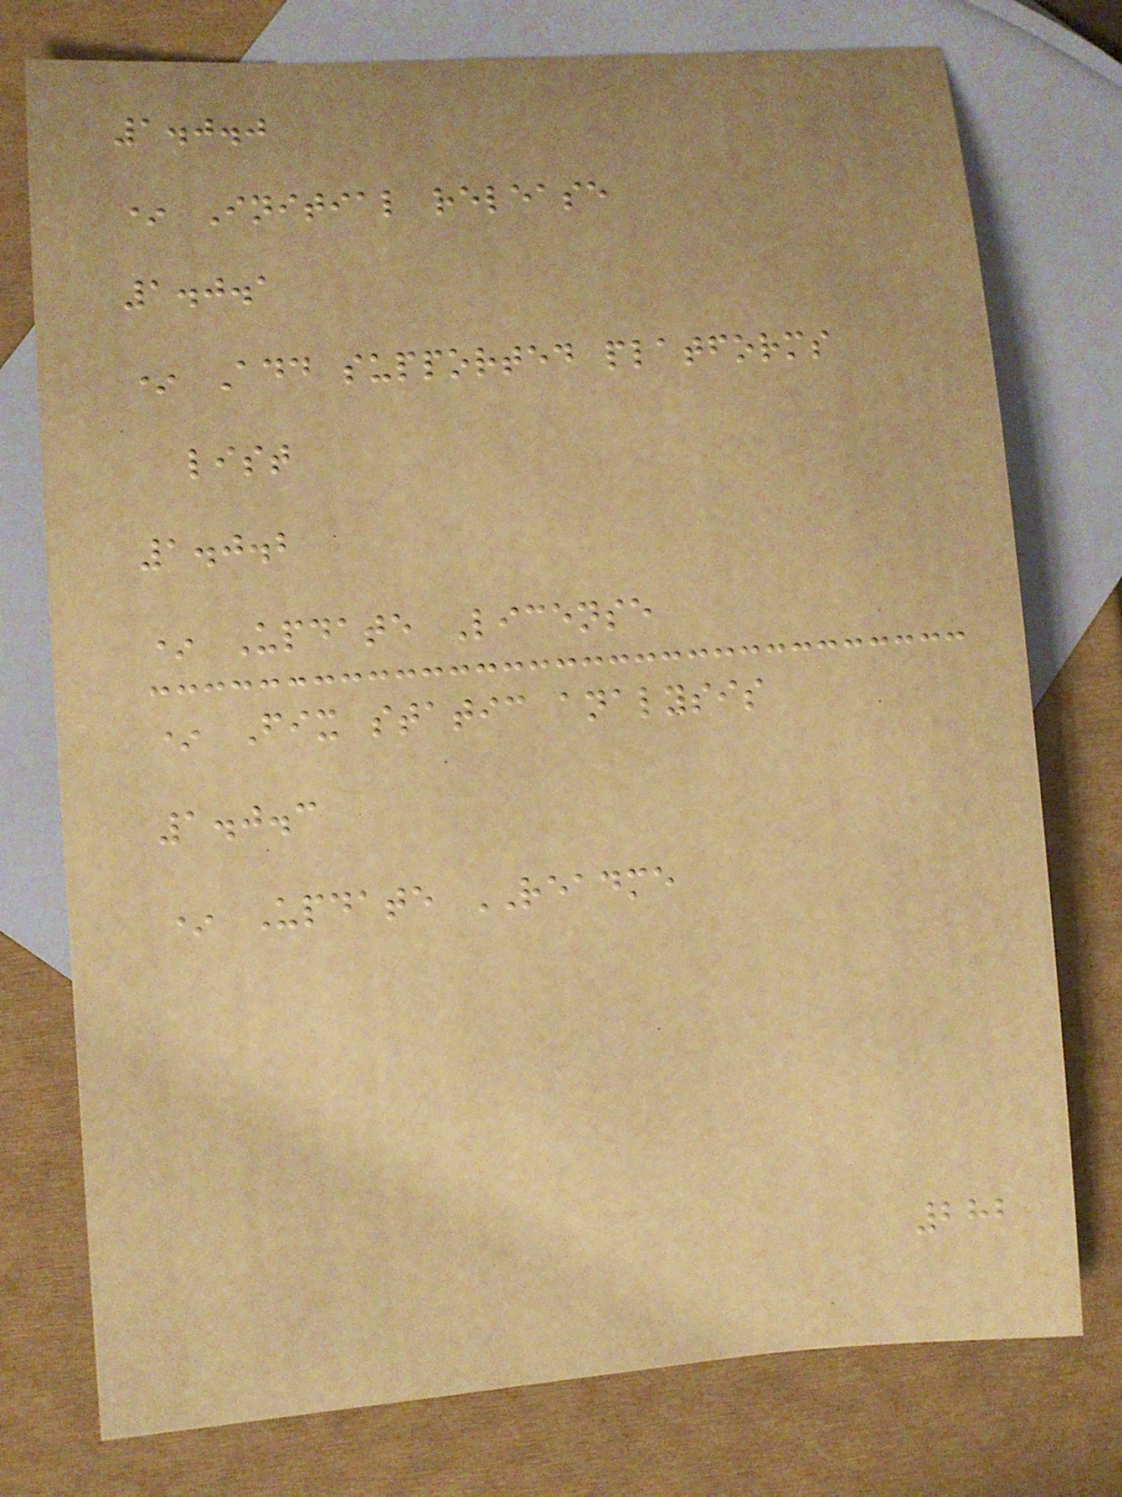1.0.0
* Initial release
1.0.1
* Add supported platforms
list
1.0.2
* Update License
* Fix static analysis
1.0.3
* Update README
282
